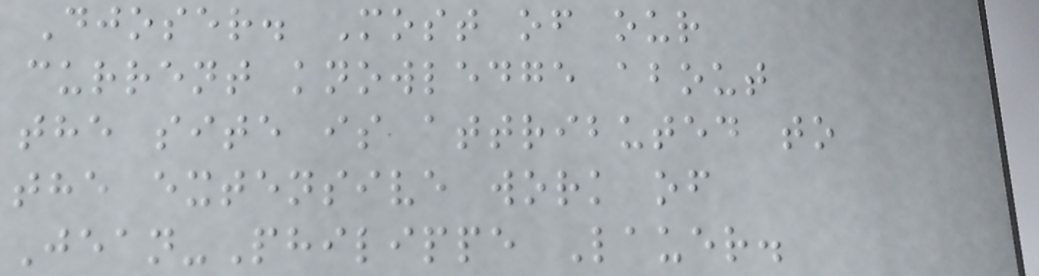Djoser. Most of our
current knowledge about
the site is attributed to
the extensive work of
Jean-Philippe Lauer.
